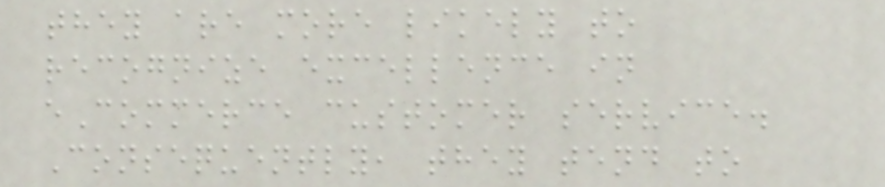they are more likely to
recognize excellence in
eCommerce customer service.
Consequently, they tend to
